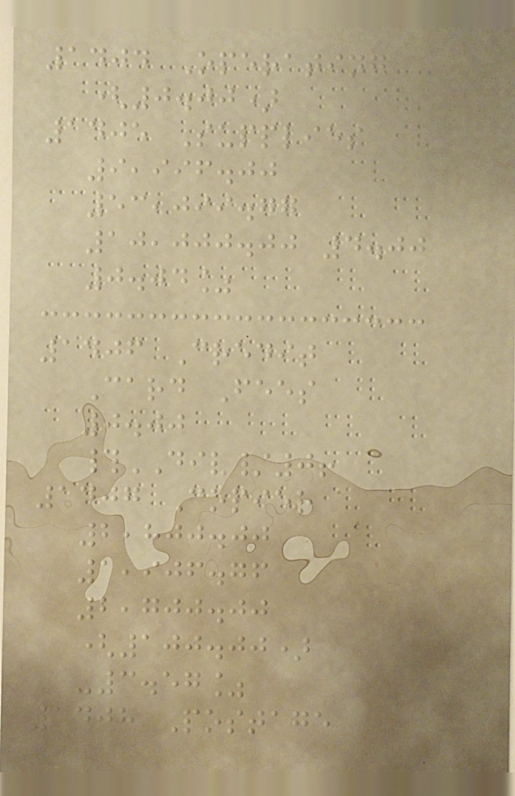1404 Operating
(0.00)
1405 Supplies
9,996.00
53,099.77
10,000.00 4.00
0.04%
1406 Credit
Card Fees
0.00
#DIV/0!
1407 Copier
2,800.00
1,906.76
2,700.00
(100.00)
-3.57%
1408 Postage
